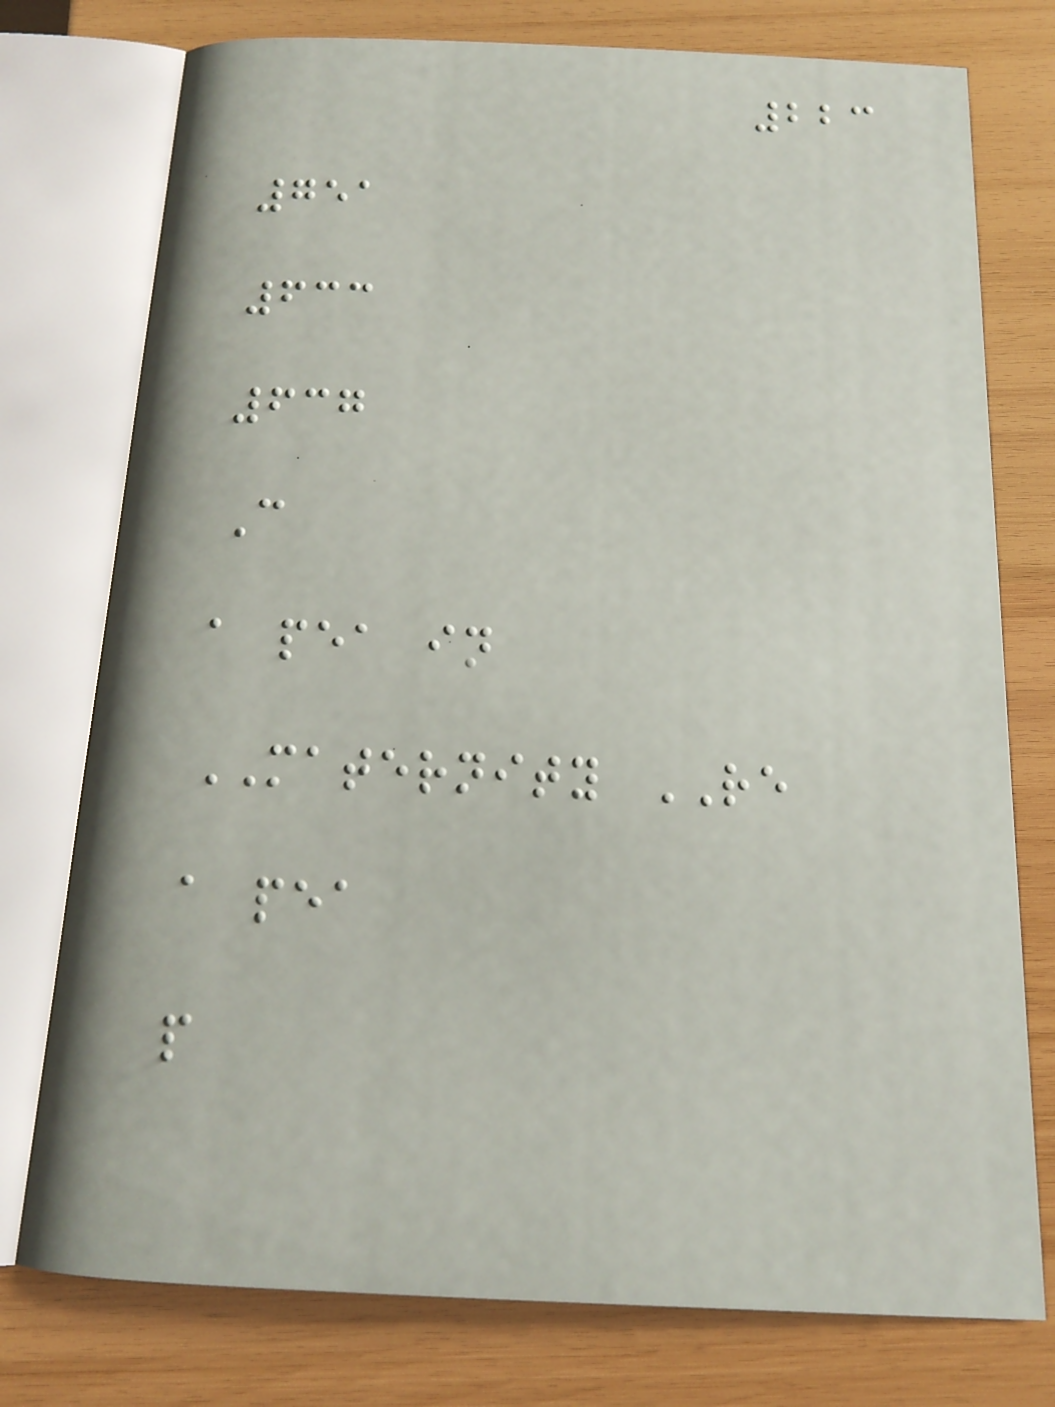223
751
633
637
C
a pea in
MATERNITY RE
a pea
p
